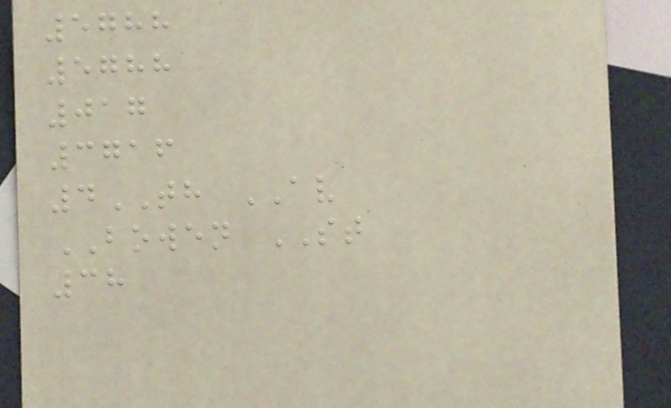5788
5788
017
3716
4TH AV
BOWEN ST
38
